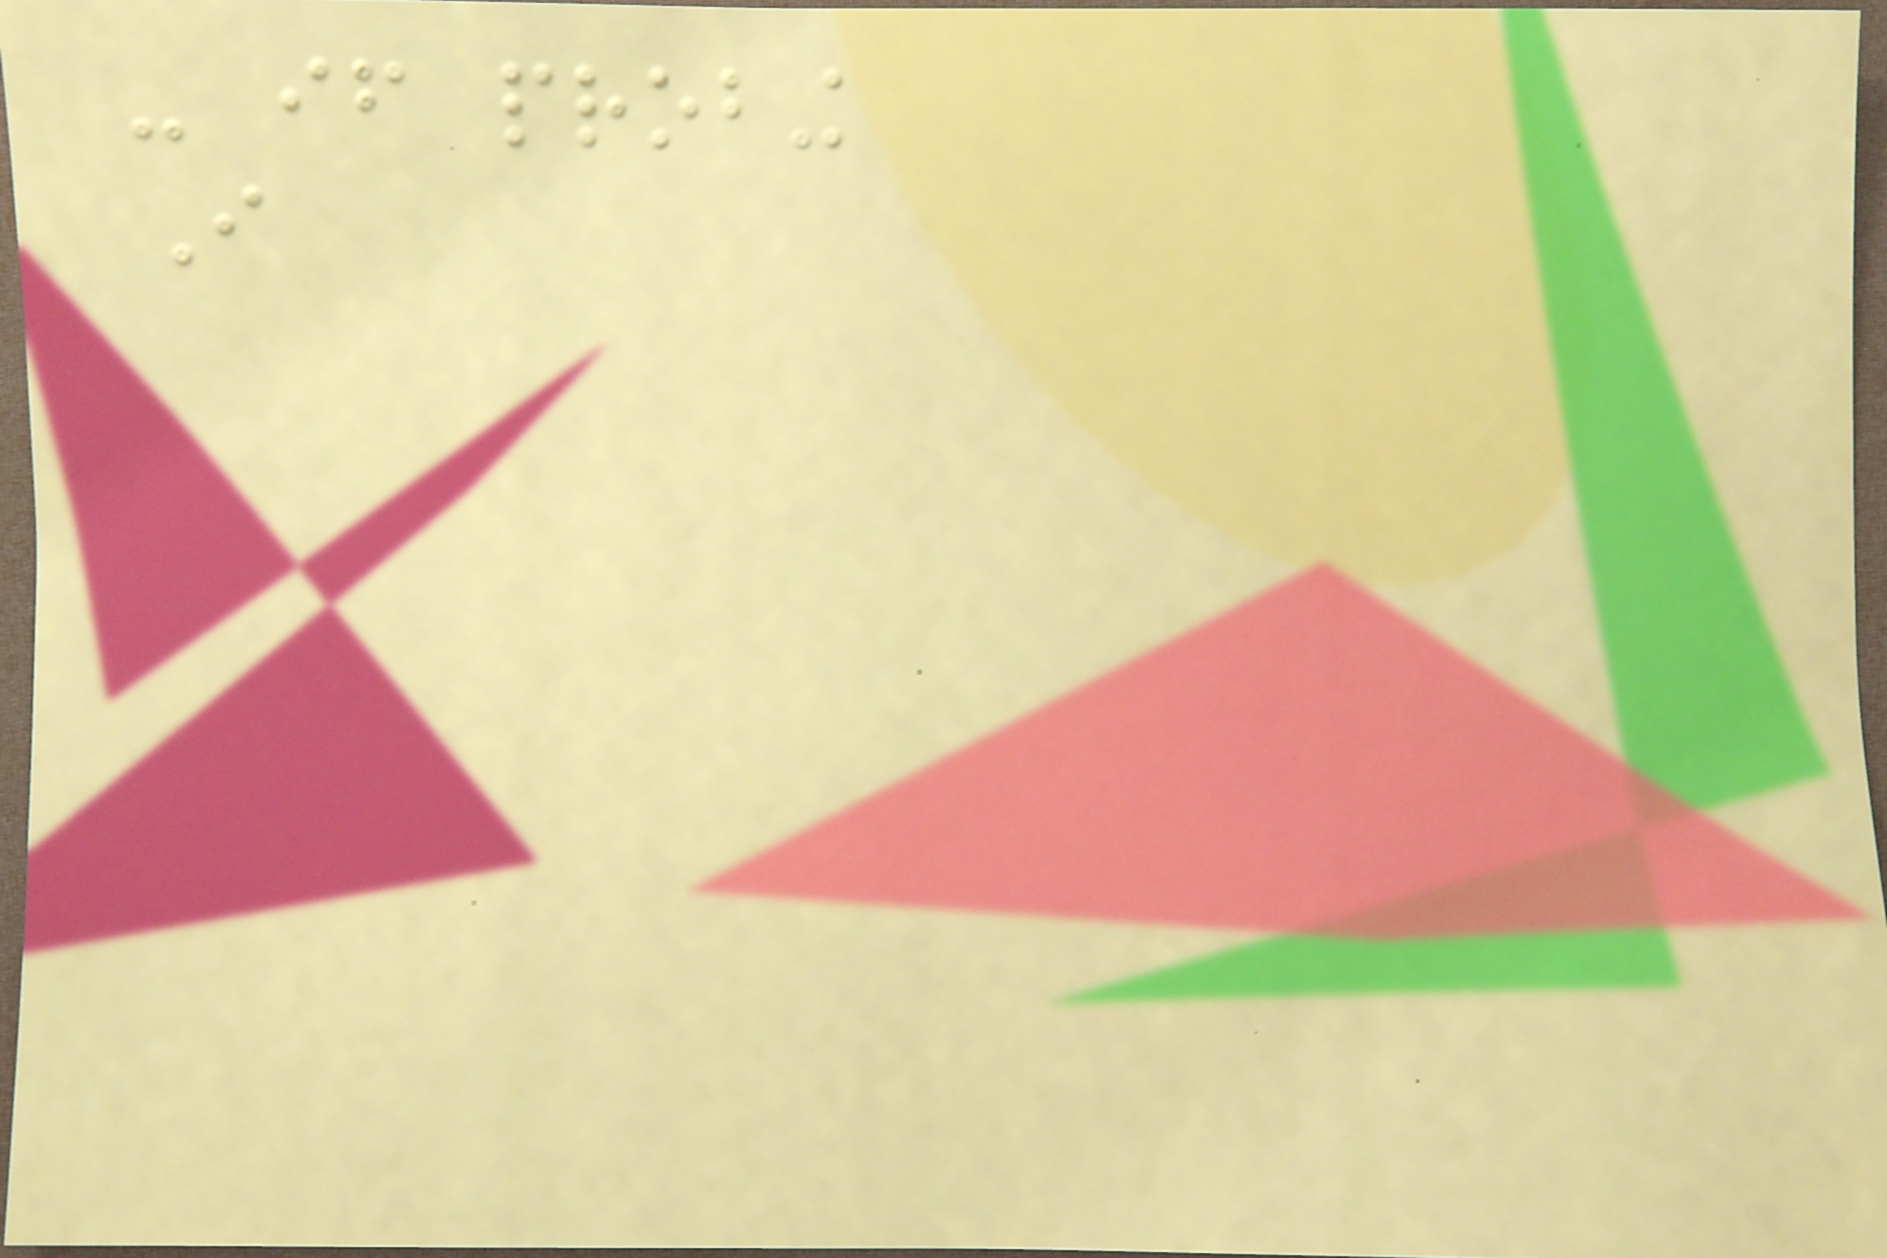- if probing
I
